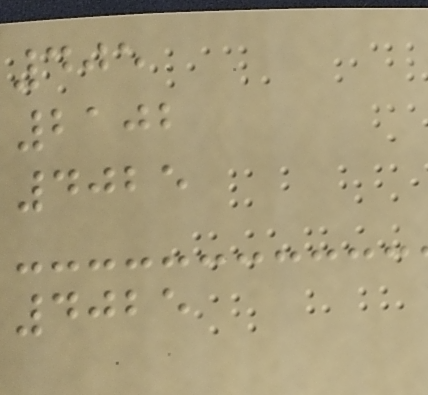405
2102
4025
4025
